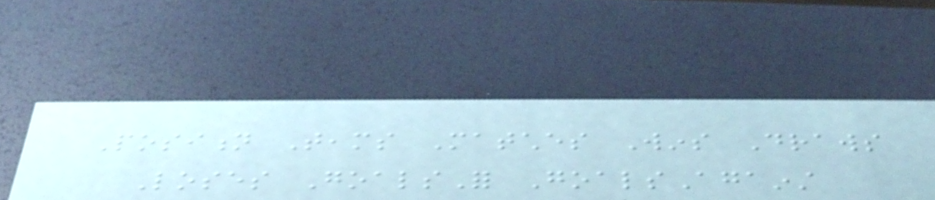Position Teams Matches Wins Draws
Loses GoalsFor GoalsAgainst
